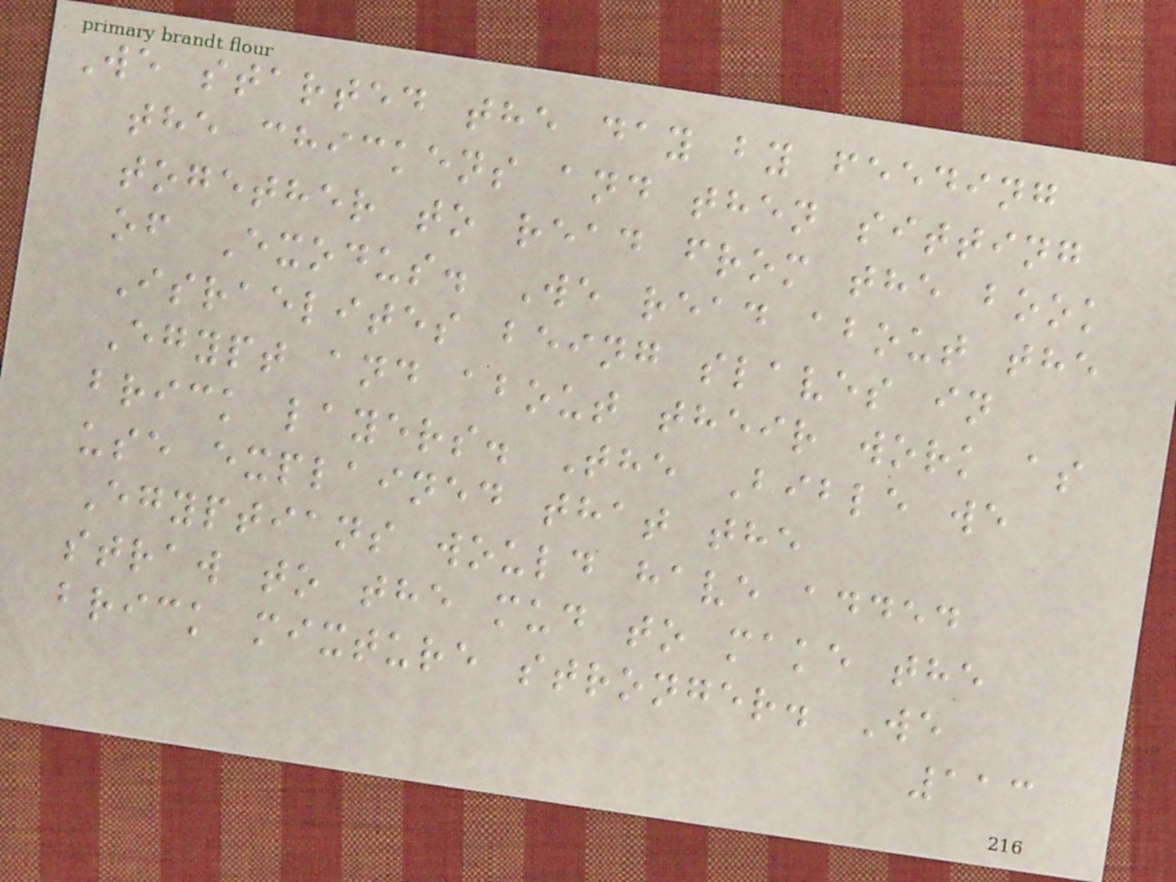We started the day by feeding
the chickens and then sitting
together to read from the book
of Exodus. We read about the
Israelites being slaves in
Egypt and about their work as
brick layers. The Bible we
use explained that the
Egyptians would have added
straw to the mud to make the
brick mixture stronger. We
113
